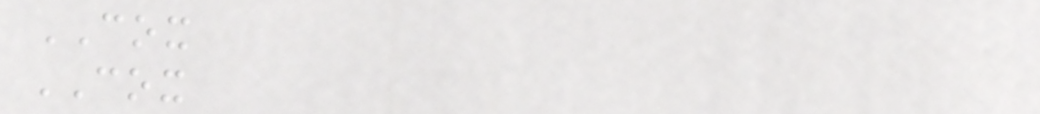COX
COX
